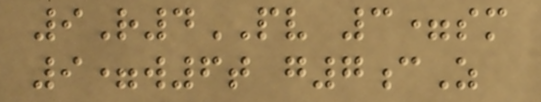9R4PV 3=sm
9=w6t g7cZ
